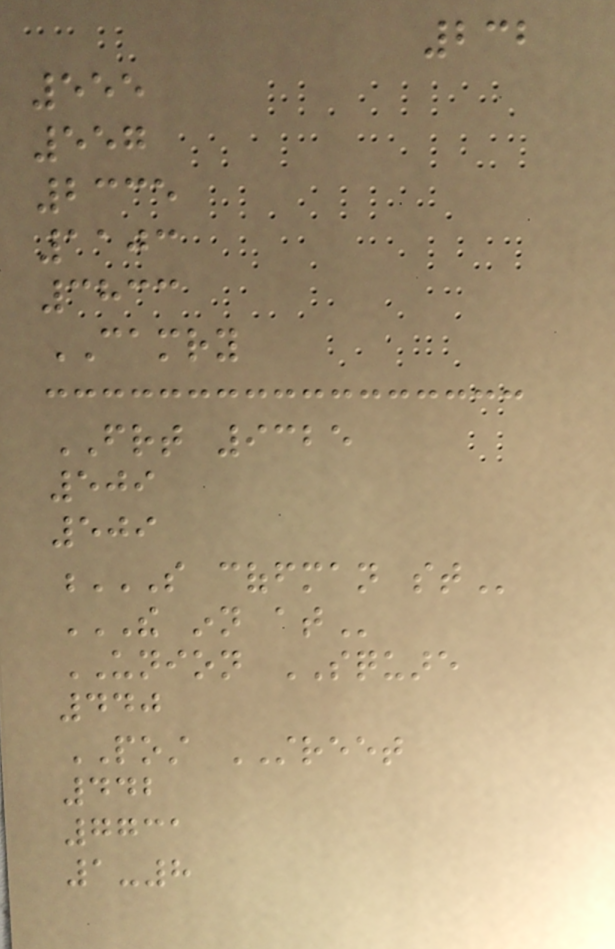232
555
557
2335
1103
3833
CAMRY
FRT 9325
509
509
S COFFMAN ST
THE INN AT
UNION SQUARE
440
POST STREET
442
7731
1-8
